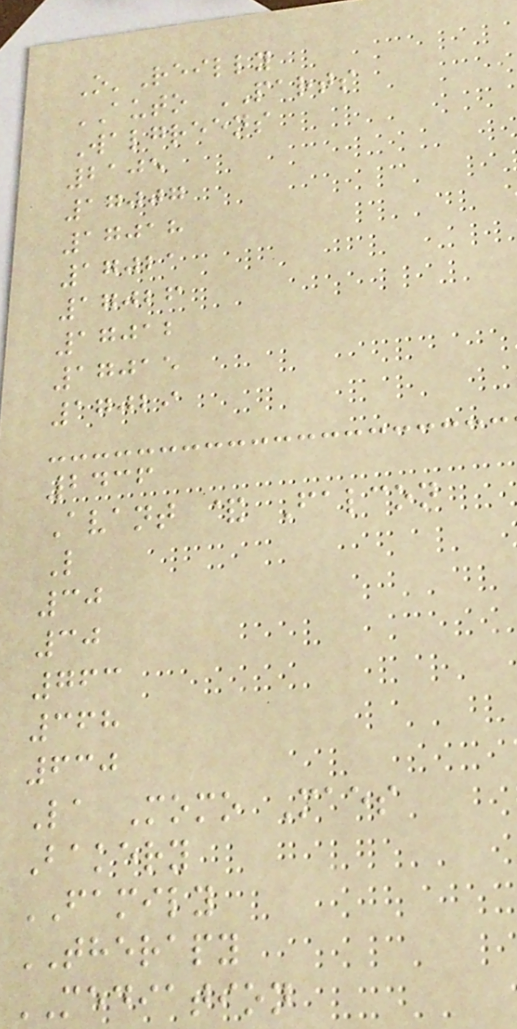O'Reilly
AUTO PARTS
Walgreens
2105
17007
17018
17021
17026
17012
17015
17029
2436
Avant & Falcon
L
30
30
763
368
630
La Momo Maes
Bakery
FAMILY
THERAPY
MEDIATION
